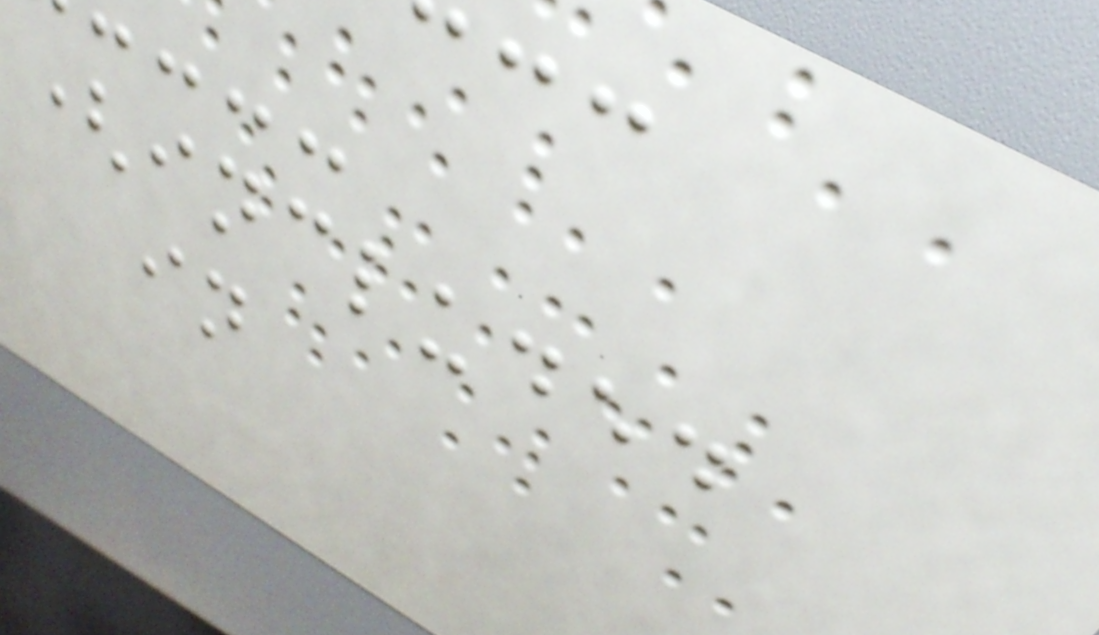(included
in
